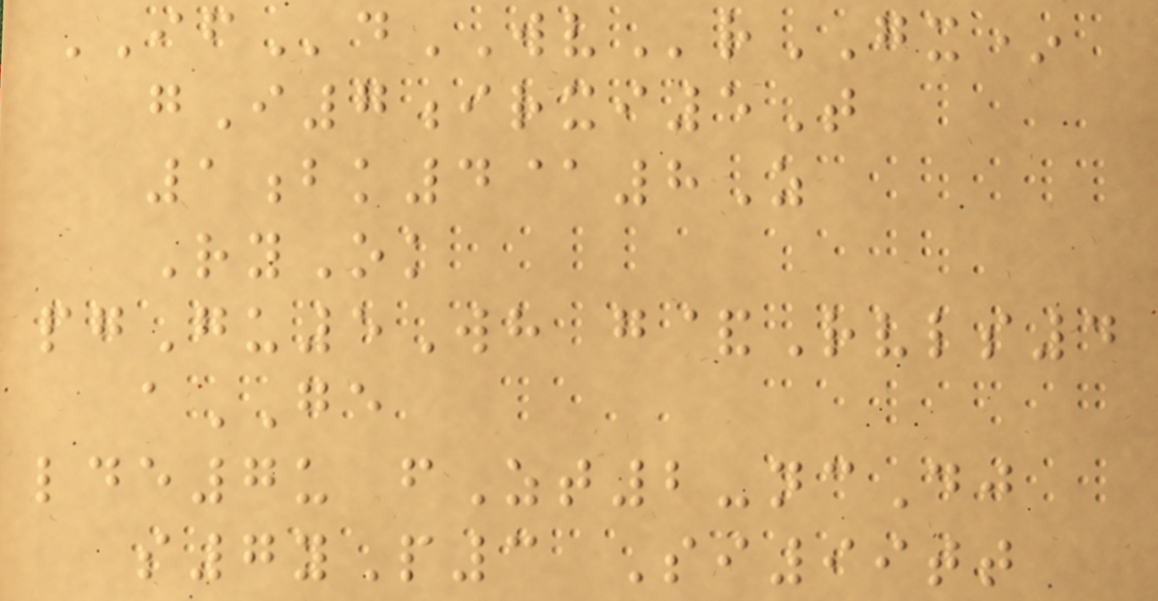IFdWVrGX*
gI7irxi5T
1bk4@8Z
RyOk
pgGu5Wh g&Rvls4
aGE
lde7u fZt2-ncDj
s7yP3 Si99tt
